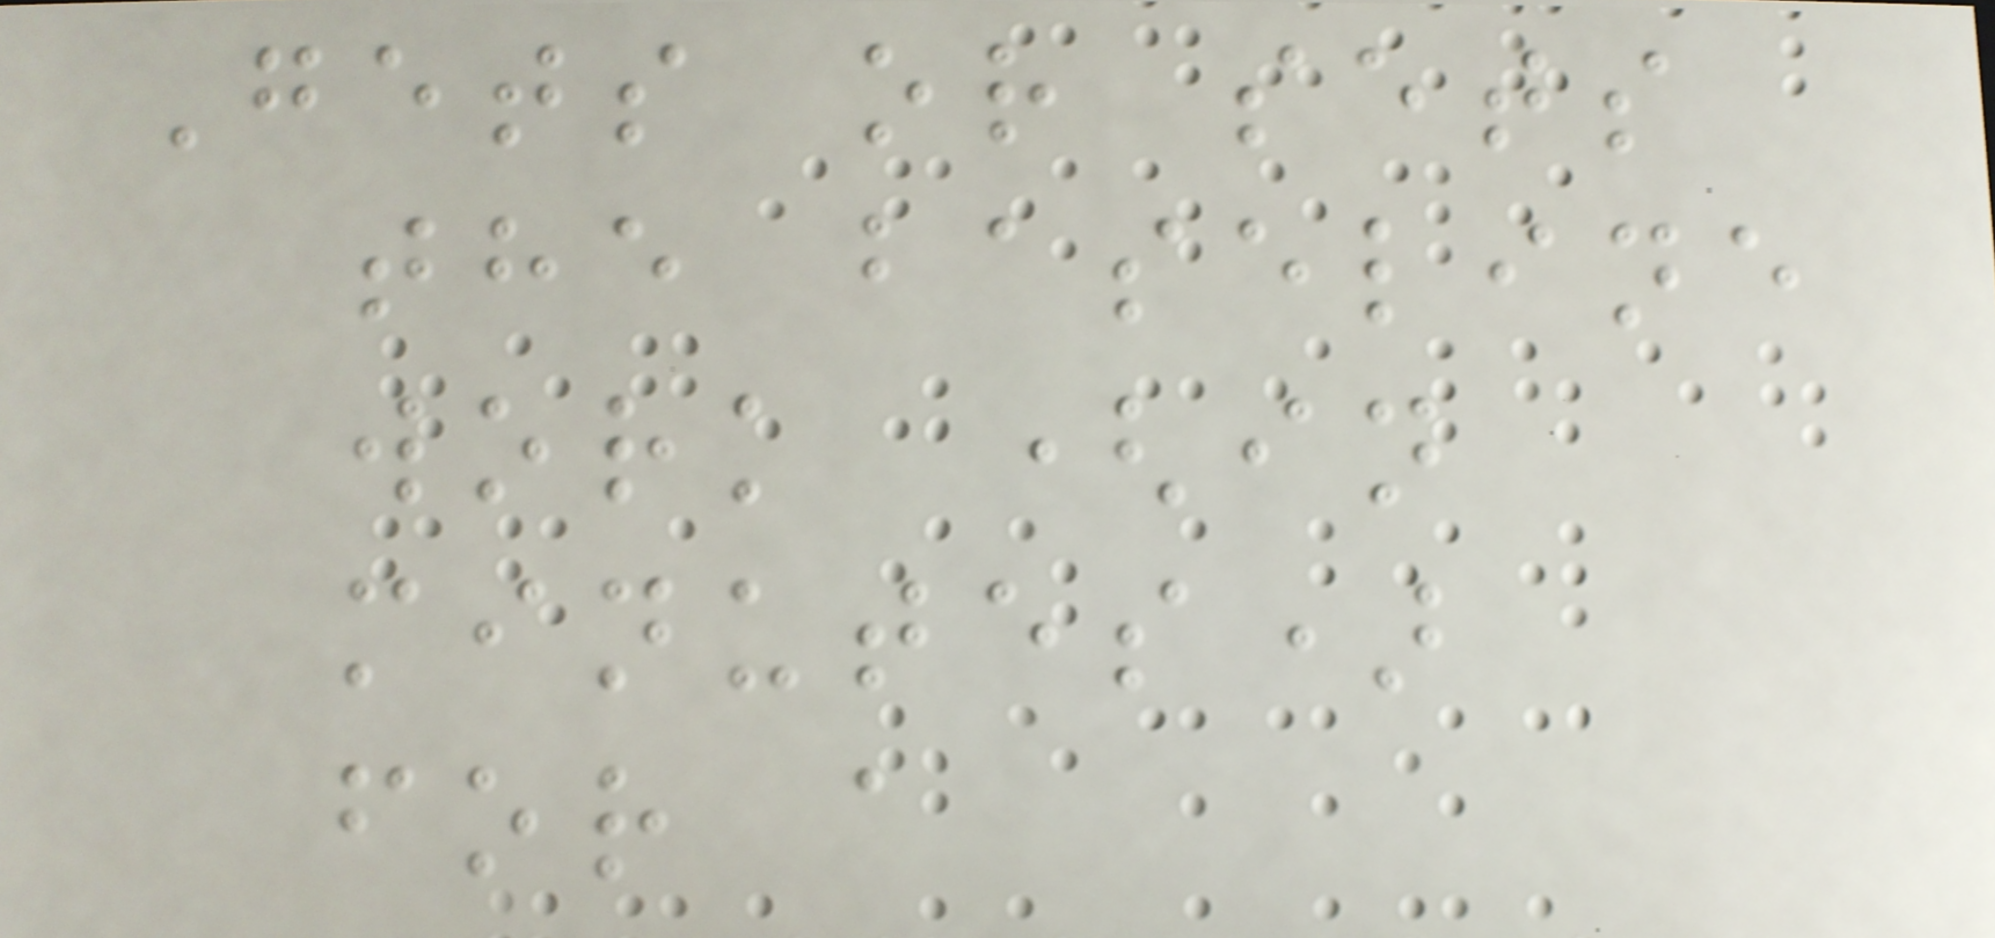Gets or sets
the baseline
work (in
minutes)
for a
